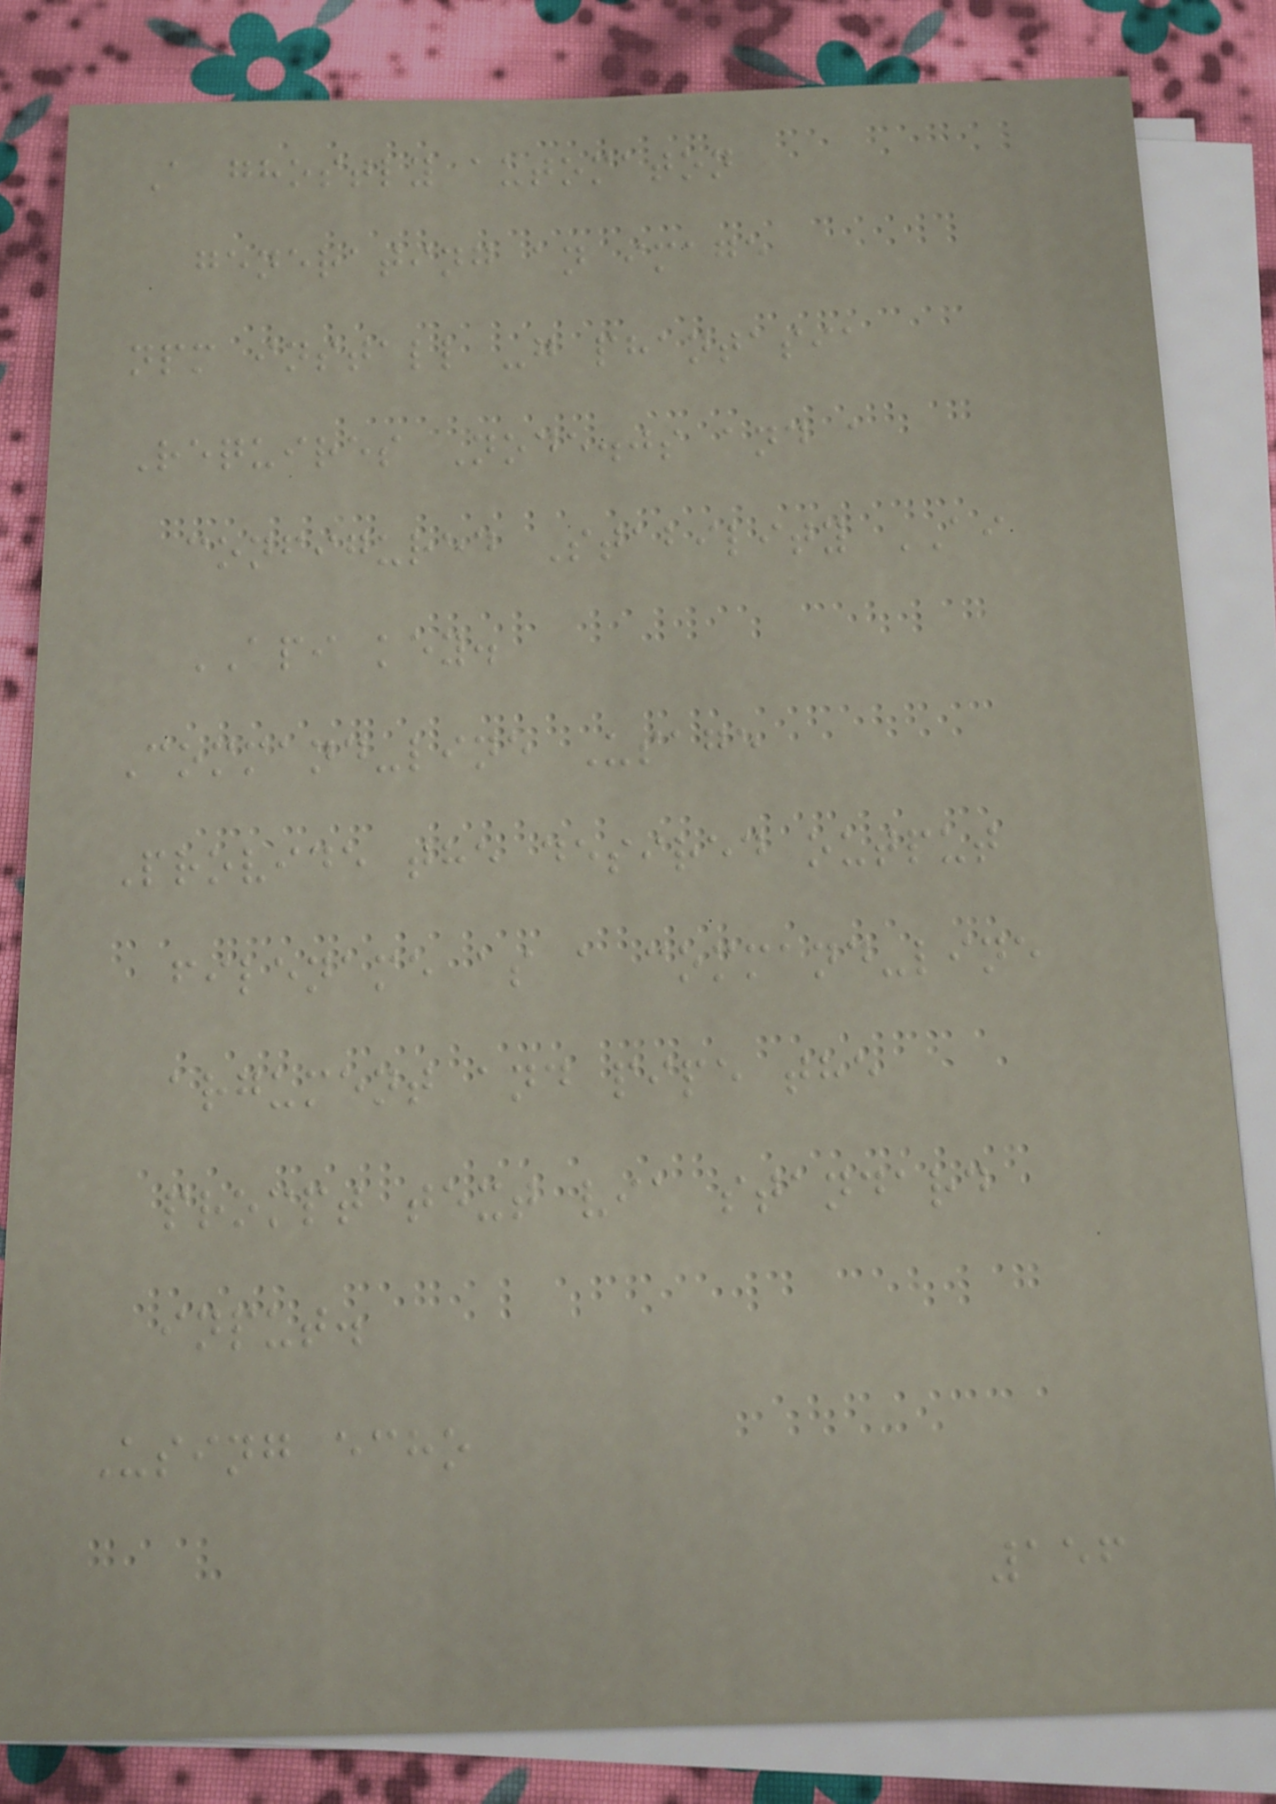A ghostly automaton
generating an image
npm install -g phantasia
Requires Node.js and a
configured Stability AI
API key.
Command-line Usage
Provide the desired output
filename as a command-line
argument and pipe the
prompt text via standard
input.
Using echo
156
